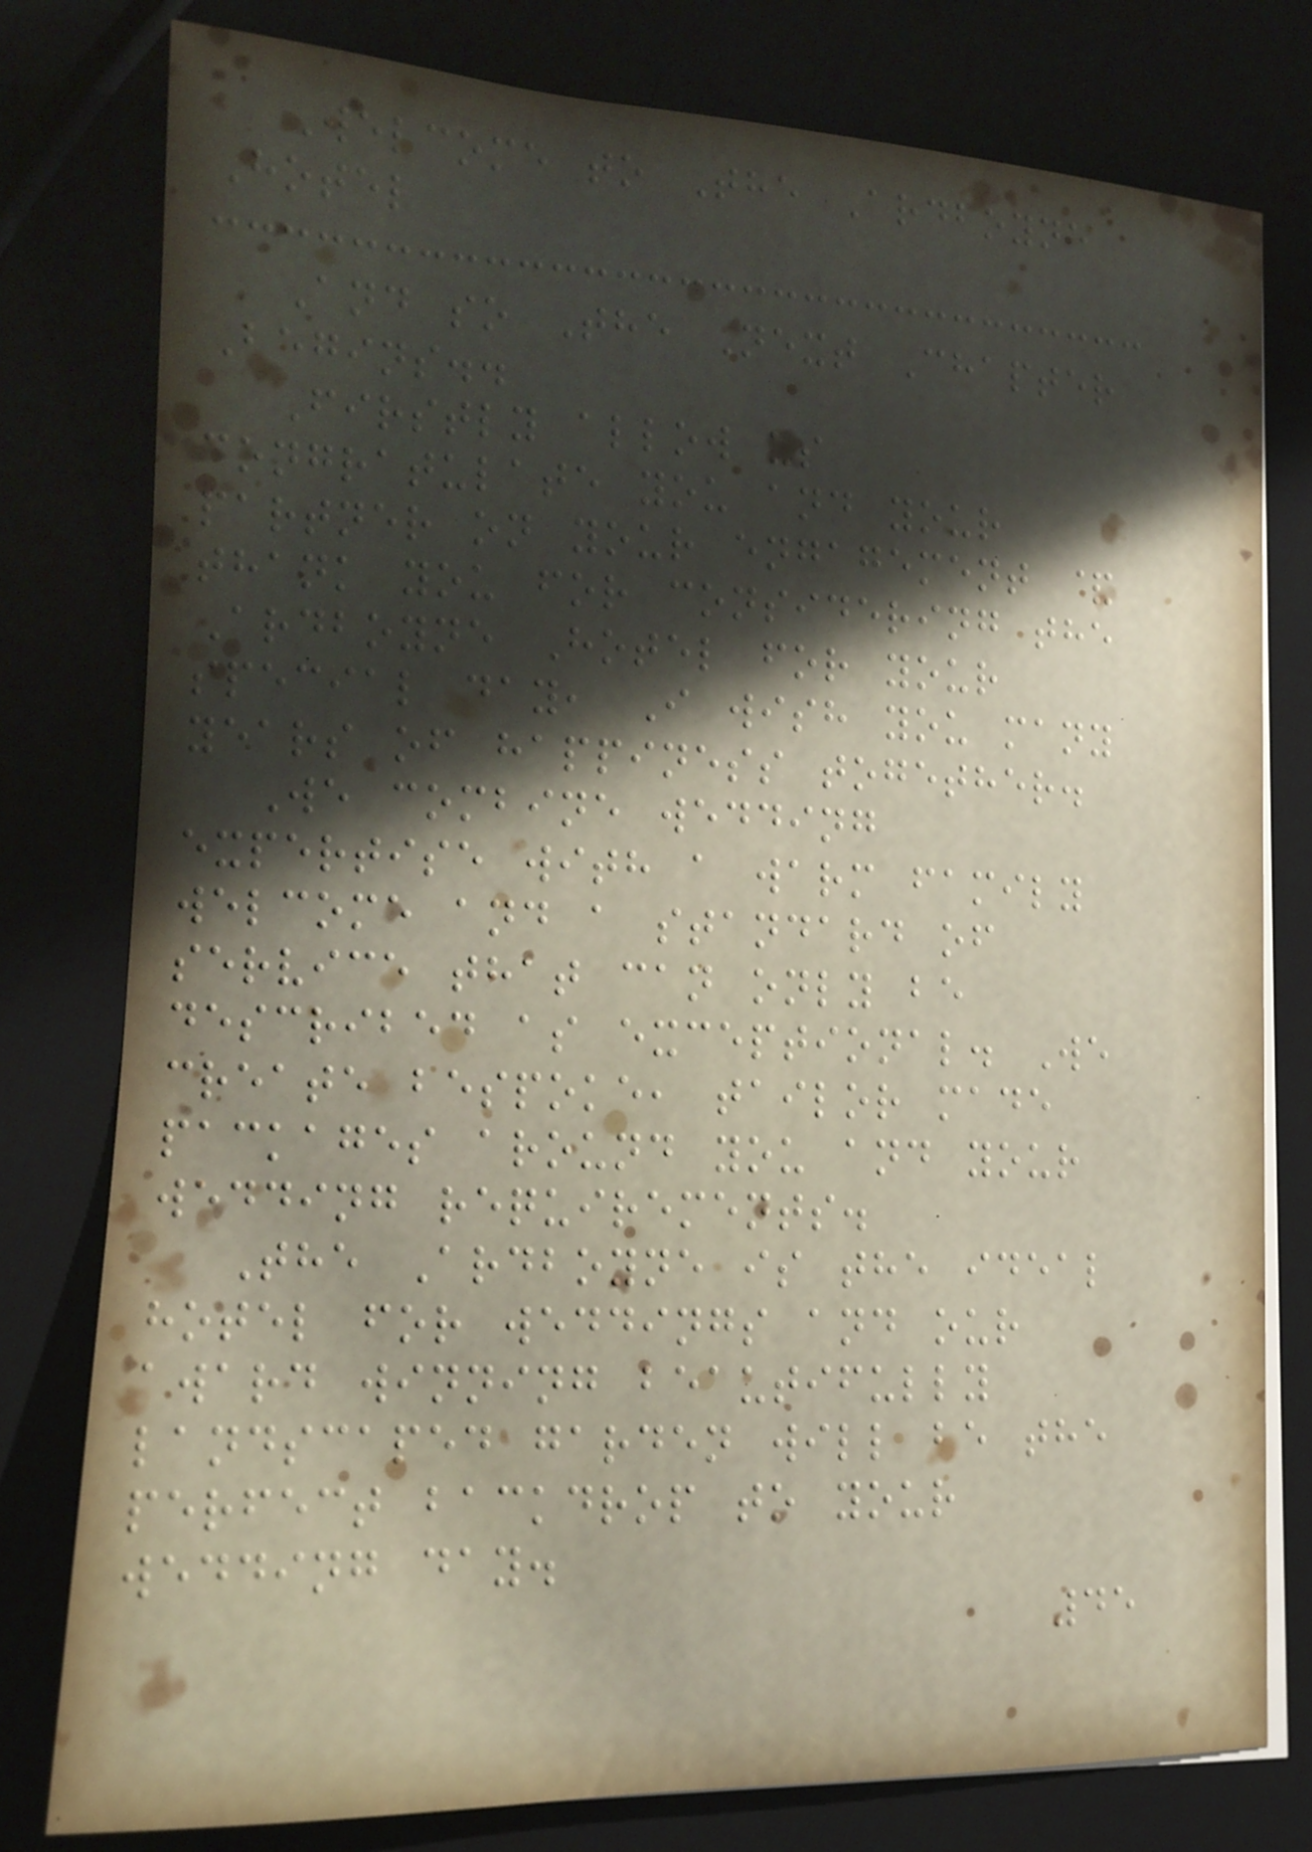Welcome to The Ardboyne
Hotel
And so The Next Chapter
Begins..
Firstly allow us
congratulate you and your
partner on your engagement &
thank you for considering the
Ardboyne Hotel for your
special day, I wish you many
years of happiness together.
We combine wedding
expertise with a warm family
welcome and a standard of
service that can only be
described as exceptional. We
create bespoke, tailor made
packages around you and your
wedding requirements.
The Ardboyne is the ideal
hotel for weddings and our
award winning beautifully
landscaped garden will be the
perfect backdrop to your
wedding day.
45
